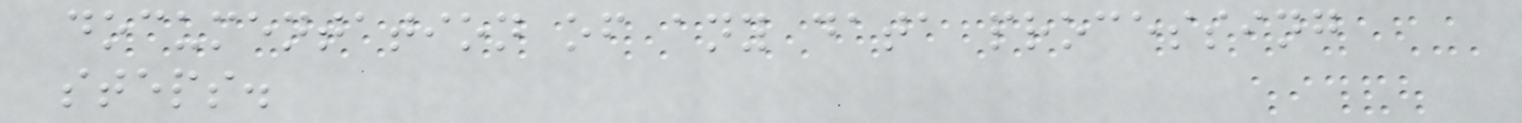documentation of any data processing
steps.
